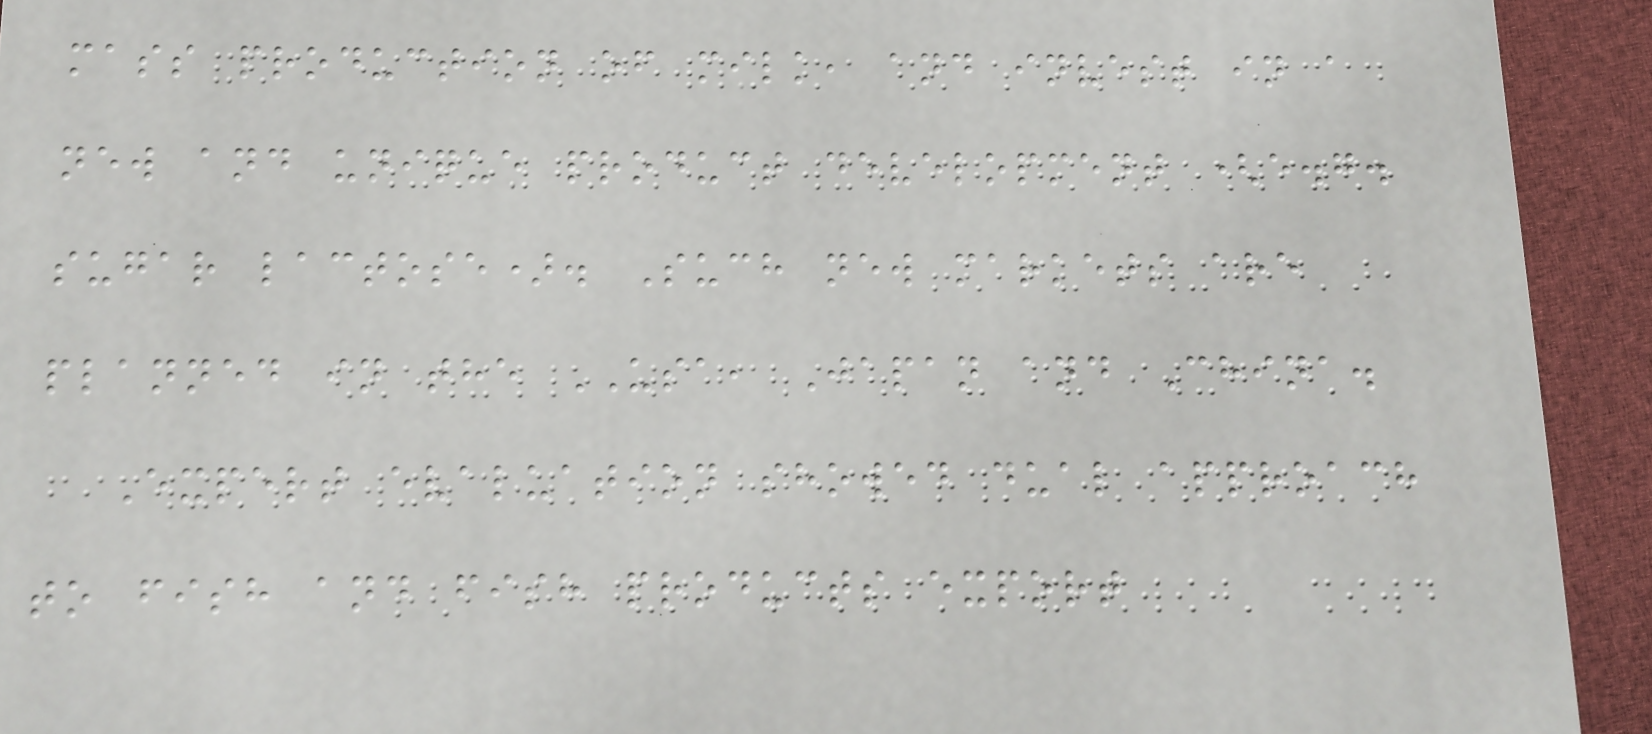mass production of milk, and invest in a
new and unique product development (e.g.
sugar lactose). Such new markets are
planned in the USA, Japan and China.
Expert evaluation showed dual approach
to fish and fish products export
